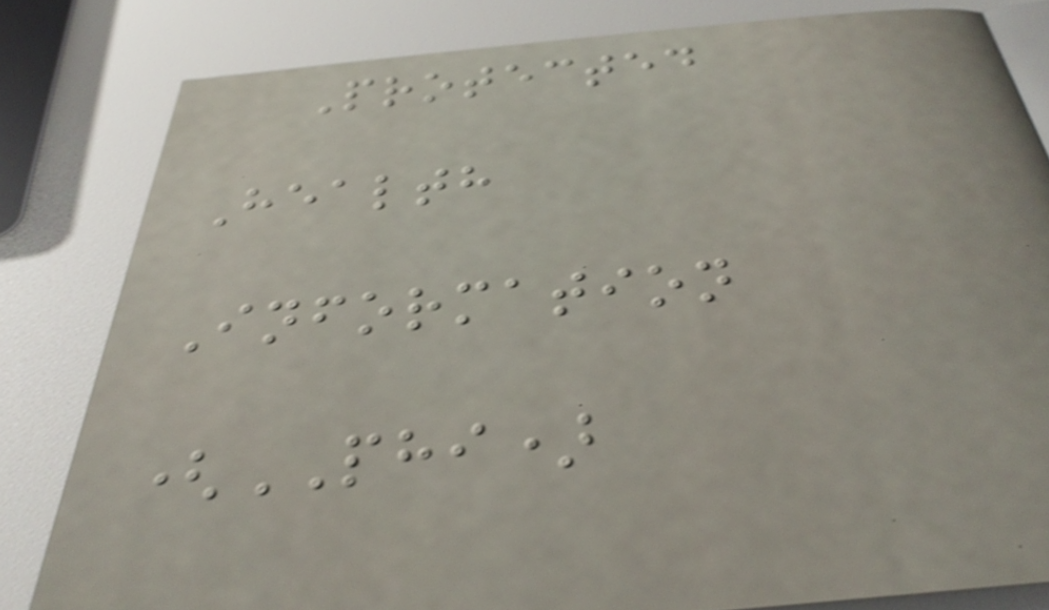Protected
Health
Information
(PHI)
